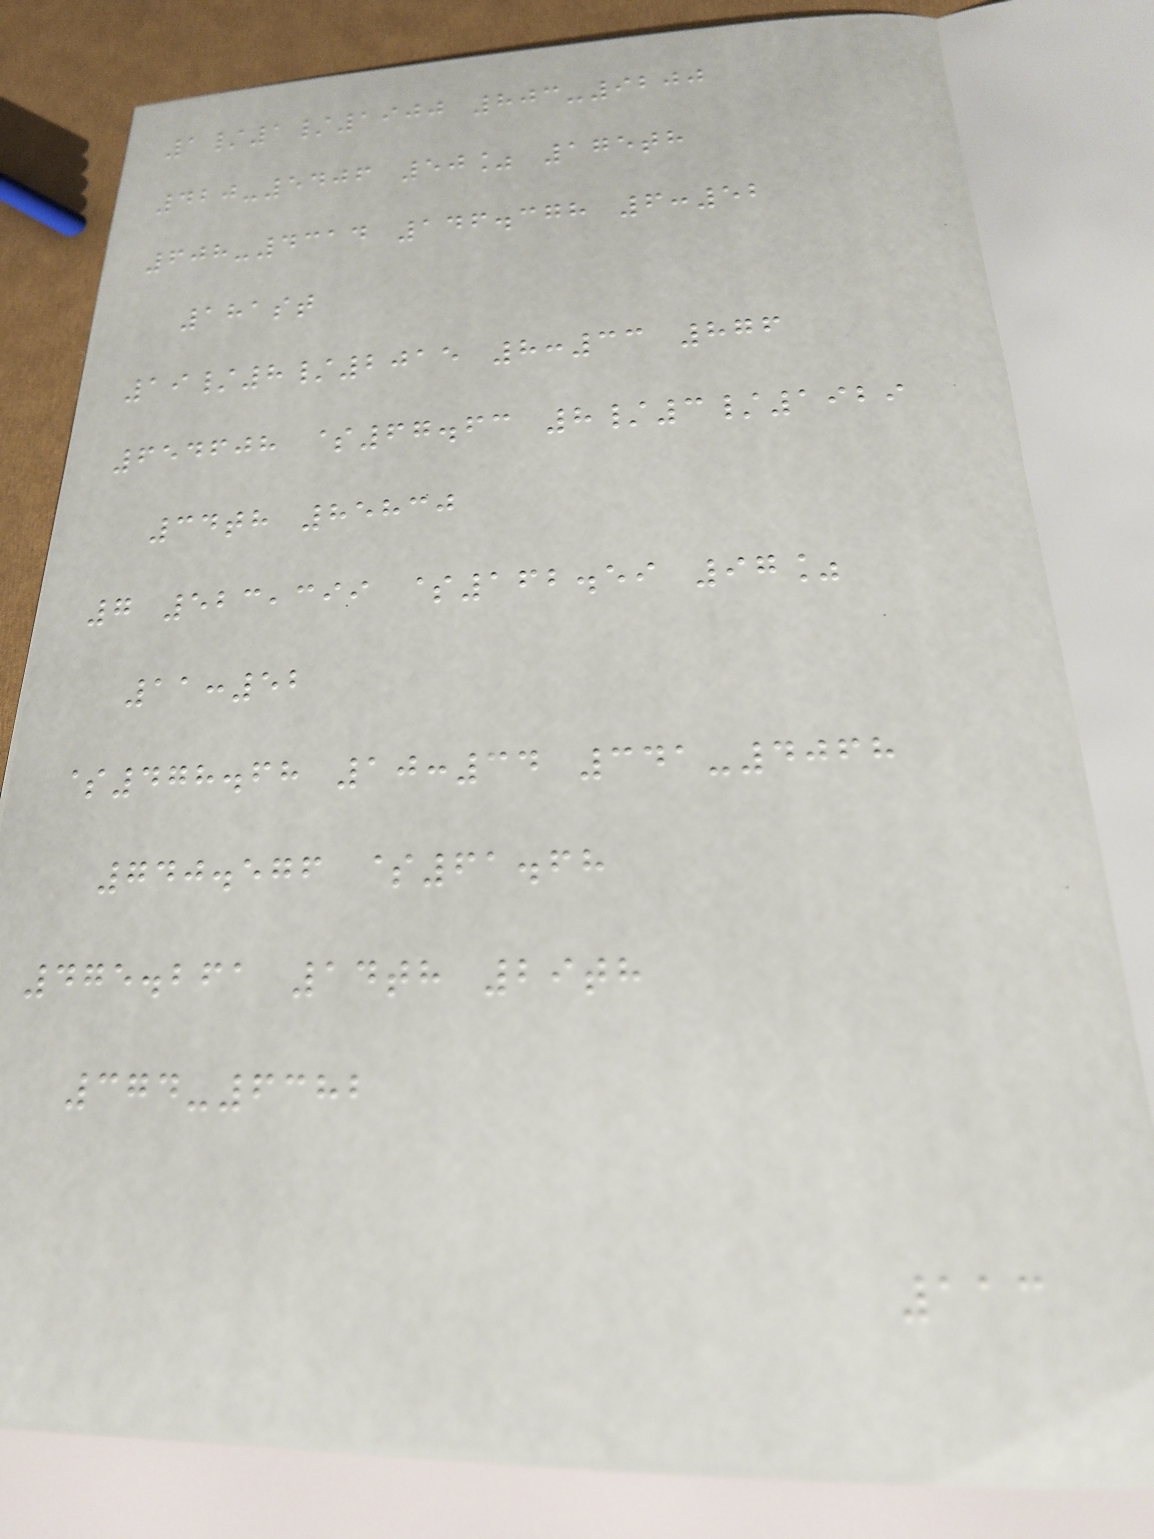1/1/1900 803-9200
420-5406 50% 175th
608-4314 146.378 6:52
181st
19/8/2015 8:33 876
654608 $67.63 8/3/1929
34th 85830
7 523,399 $162.59 97%
11:52
$478.68 10:34 341-4068
740.576 $61.68
475.261 14th 29th
374-6382
113
